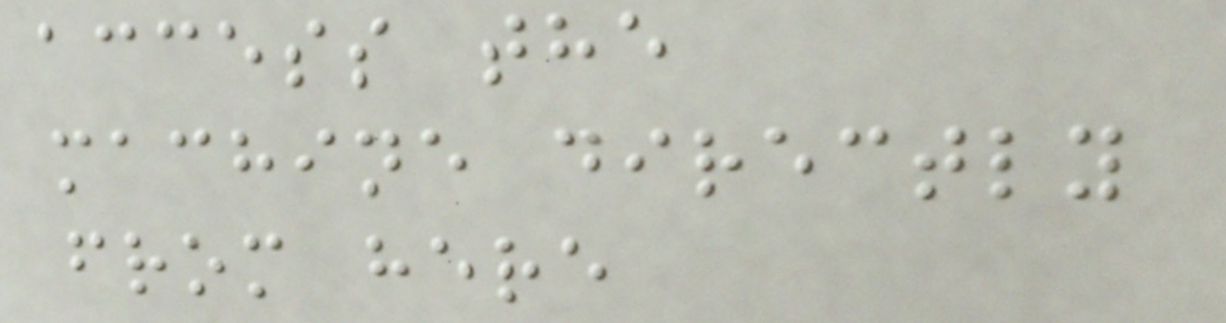access the
machine directly
from here
